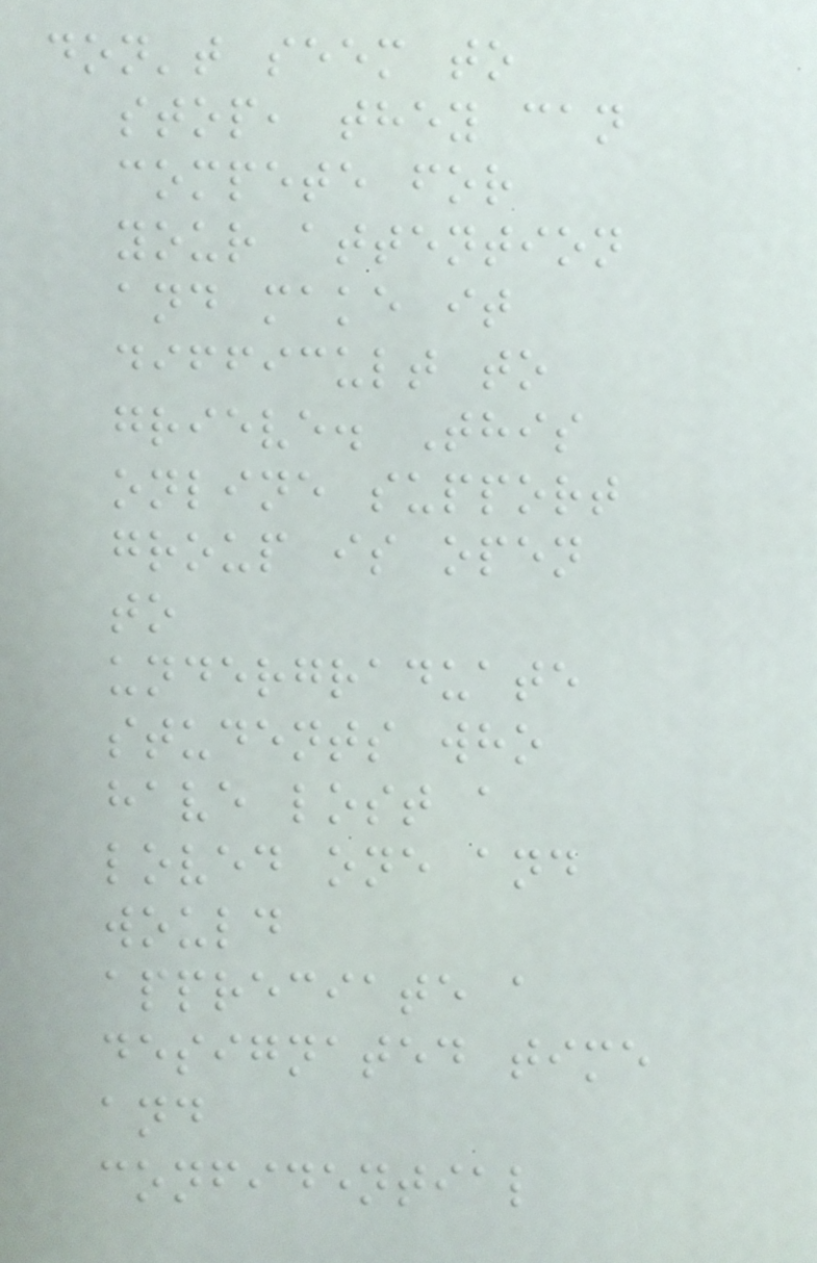don't seem to
stop, they can
compete for
your attention
and make it
difficult to
grieve. This
online support
group is open
to
undergraduate
students who
have lost a
loved one and
would
appreciate a
designated time
and
confidential
